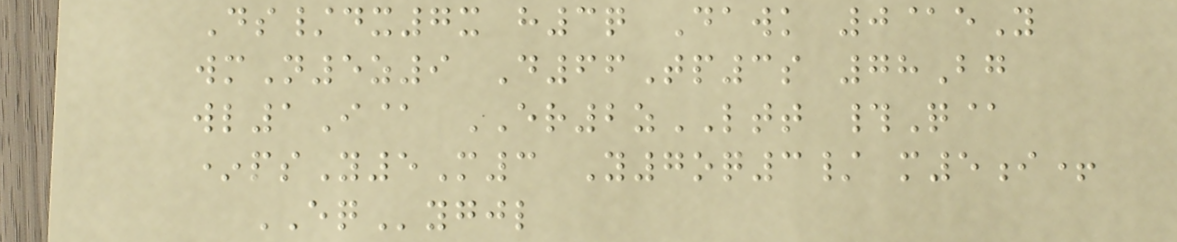Ds/dx7x h3q Dawk 0@eY
wmN5z9 D66Tp3s 78Bg
wl1I@ ER2zLTT #Q@
*psY5M3 Y7oq3/ m5i+
EQygjl
